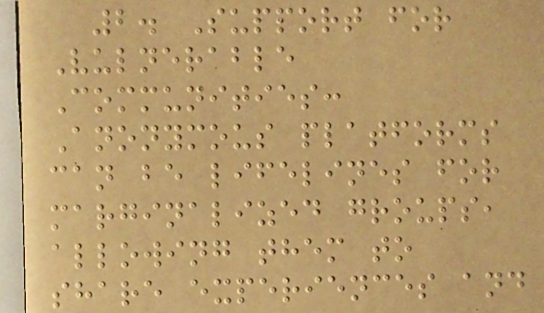2. Support for
Vulnerable
Communities:
Anonymous platforms
can be lifelines for
marginalized groups,
allowing them to
share experiences and
